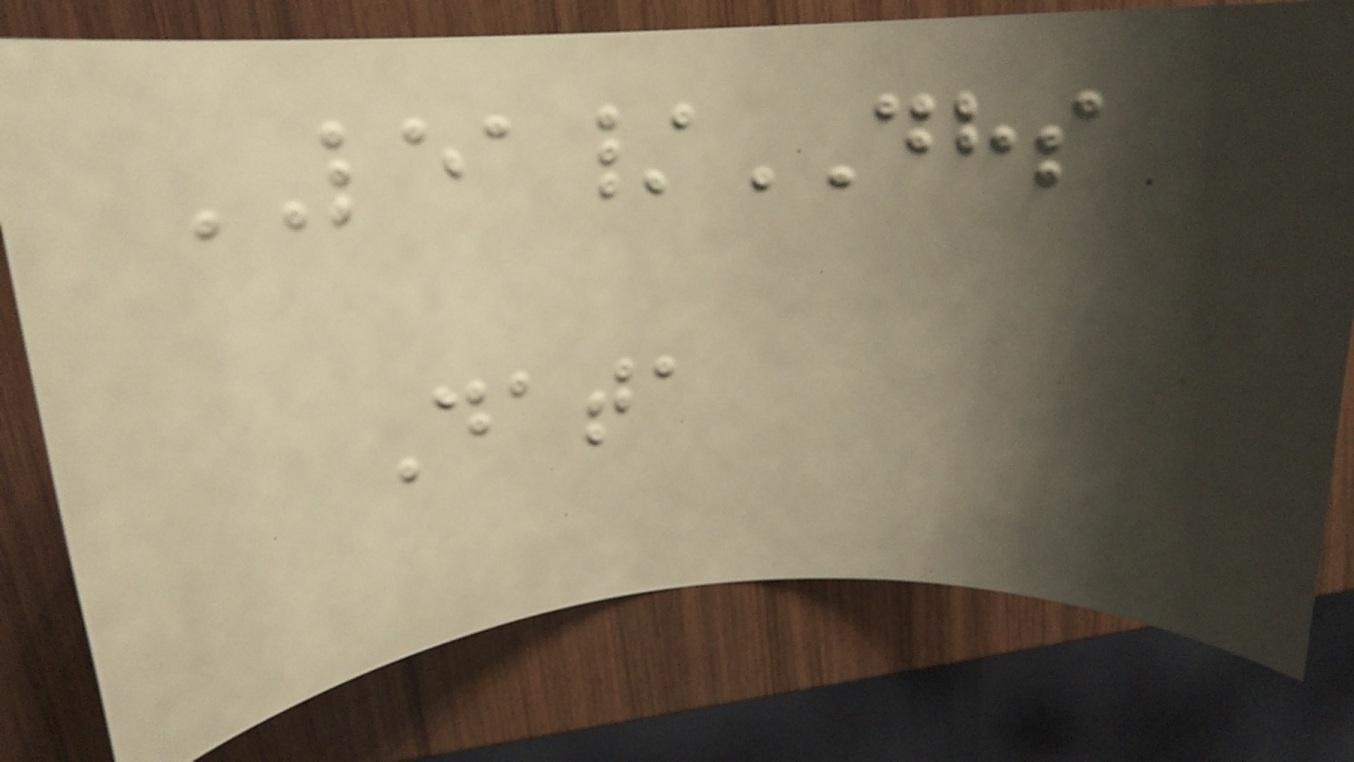LEA/DHS
Data
